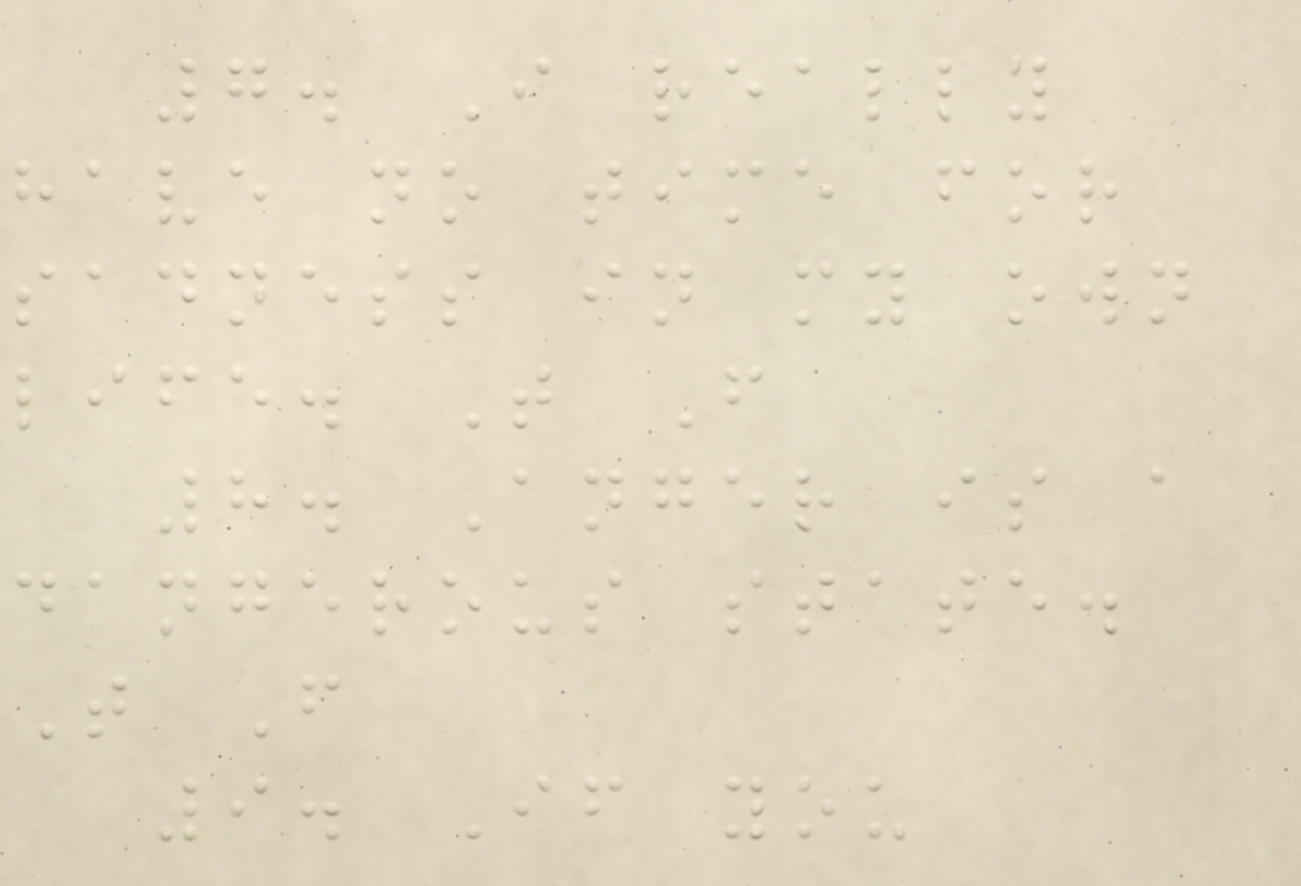7. I really
have no time for
sadness in my own
life. T F
8. Anger is a
dangerous state.
T F
9. If you
